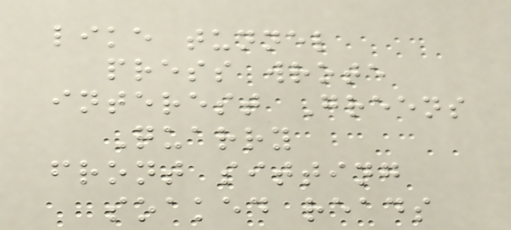like tunnel
press wrote
interest Greens
Quarry
front sitting
soaked reads
